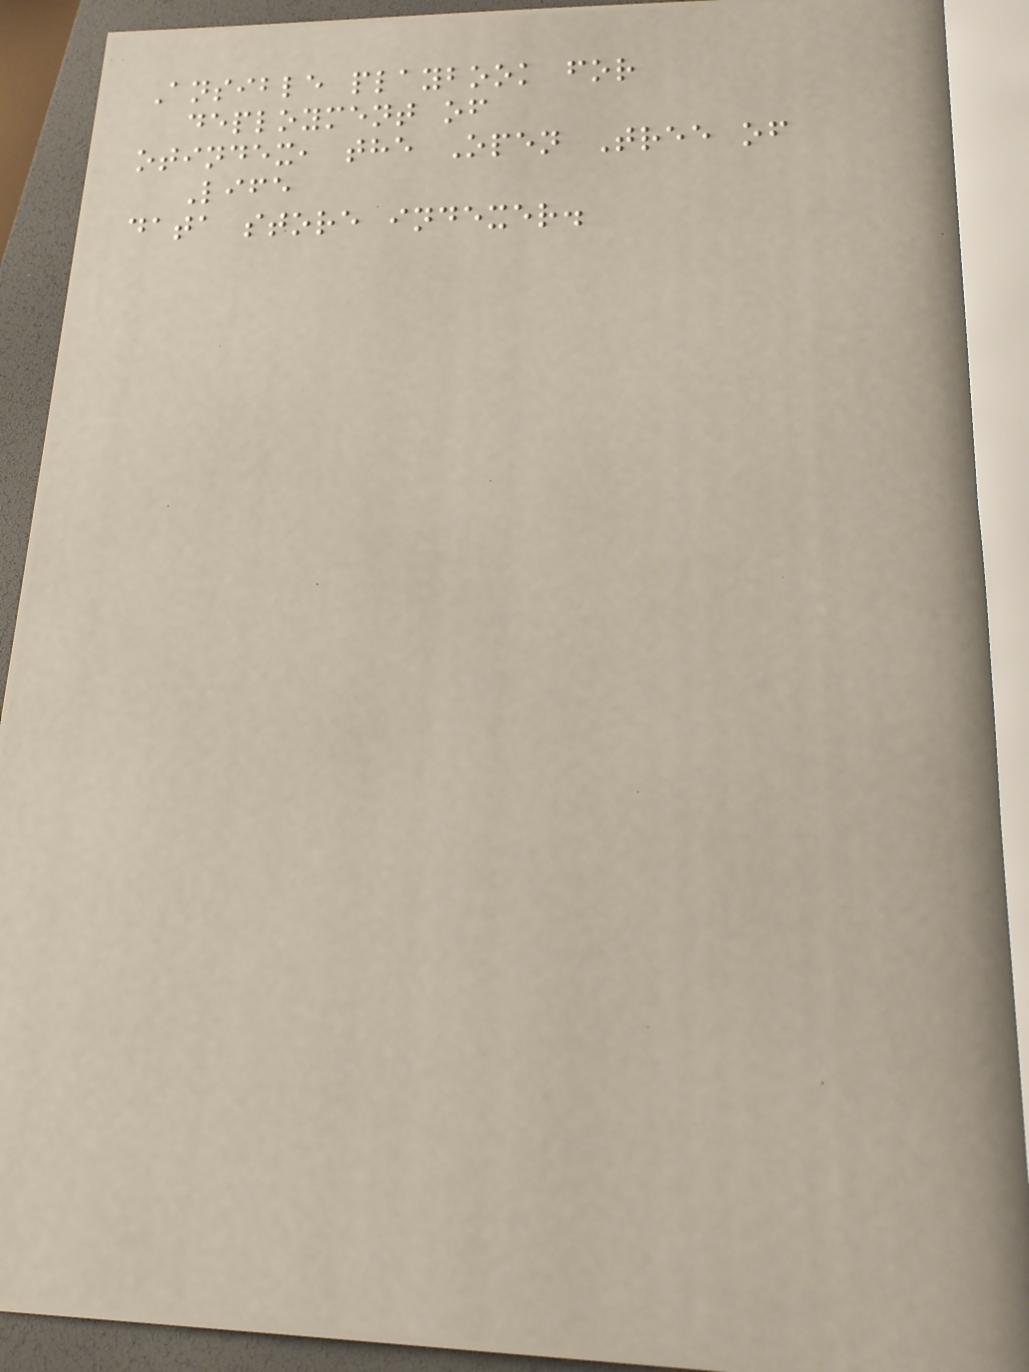Ansible playbook for
deployment of
otindex, the Open Tree of
Life
data store indexer.
